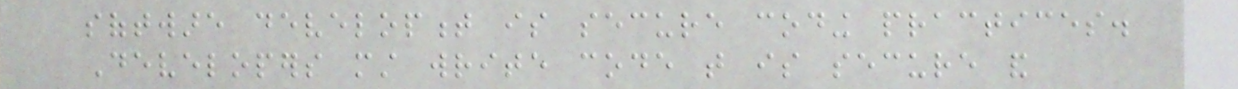software development is secure coding practices.
Developers must write code that is secure and
